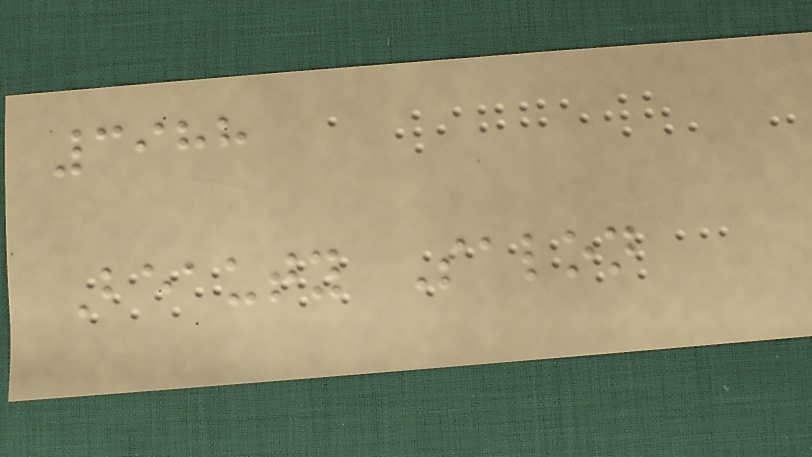3988
Beauty Salon
